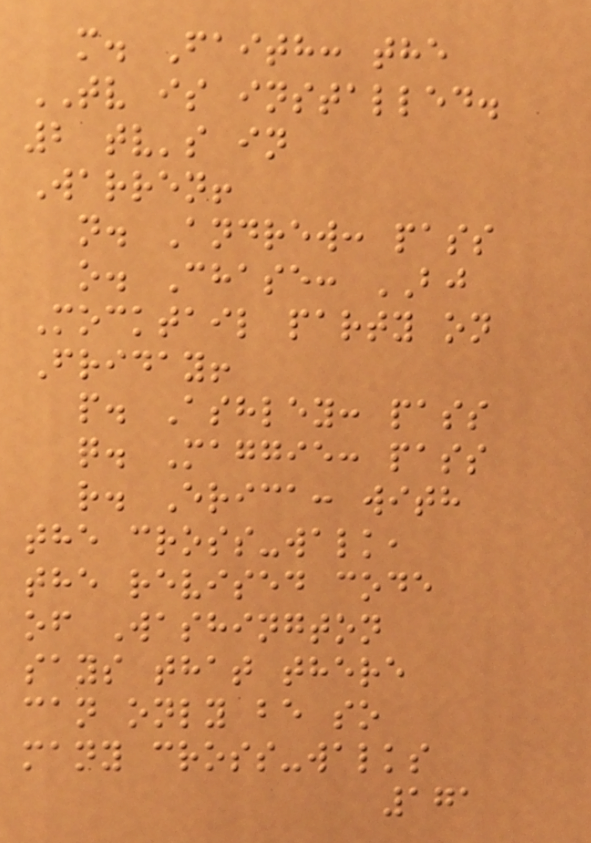m. Faith: the
TV is installed.
2 tv's in
Warren!
n. Andrew: pass
o. Chase: BJ
Mocktail party on
Friday!
p. Ashley: pass
q. Maggie: pass
r. Erica: with
the cross-walk,
the revised code
of Washington
says that there
can only be so
many cross-walks
171
